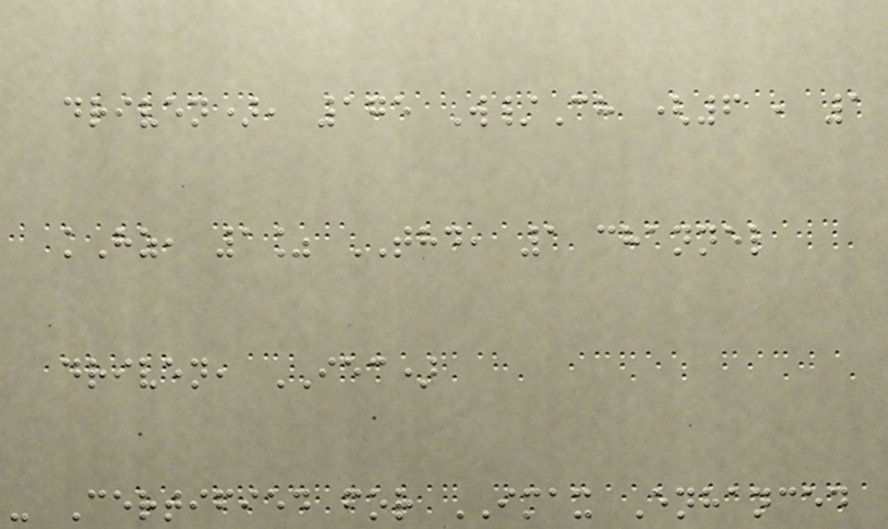driven), 175 W/Ch (6 , 1
kHz, 1% THD, 1 channel
driven, IEC)
- Certified for IMAX Enhanced
